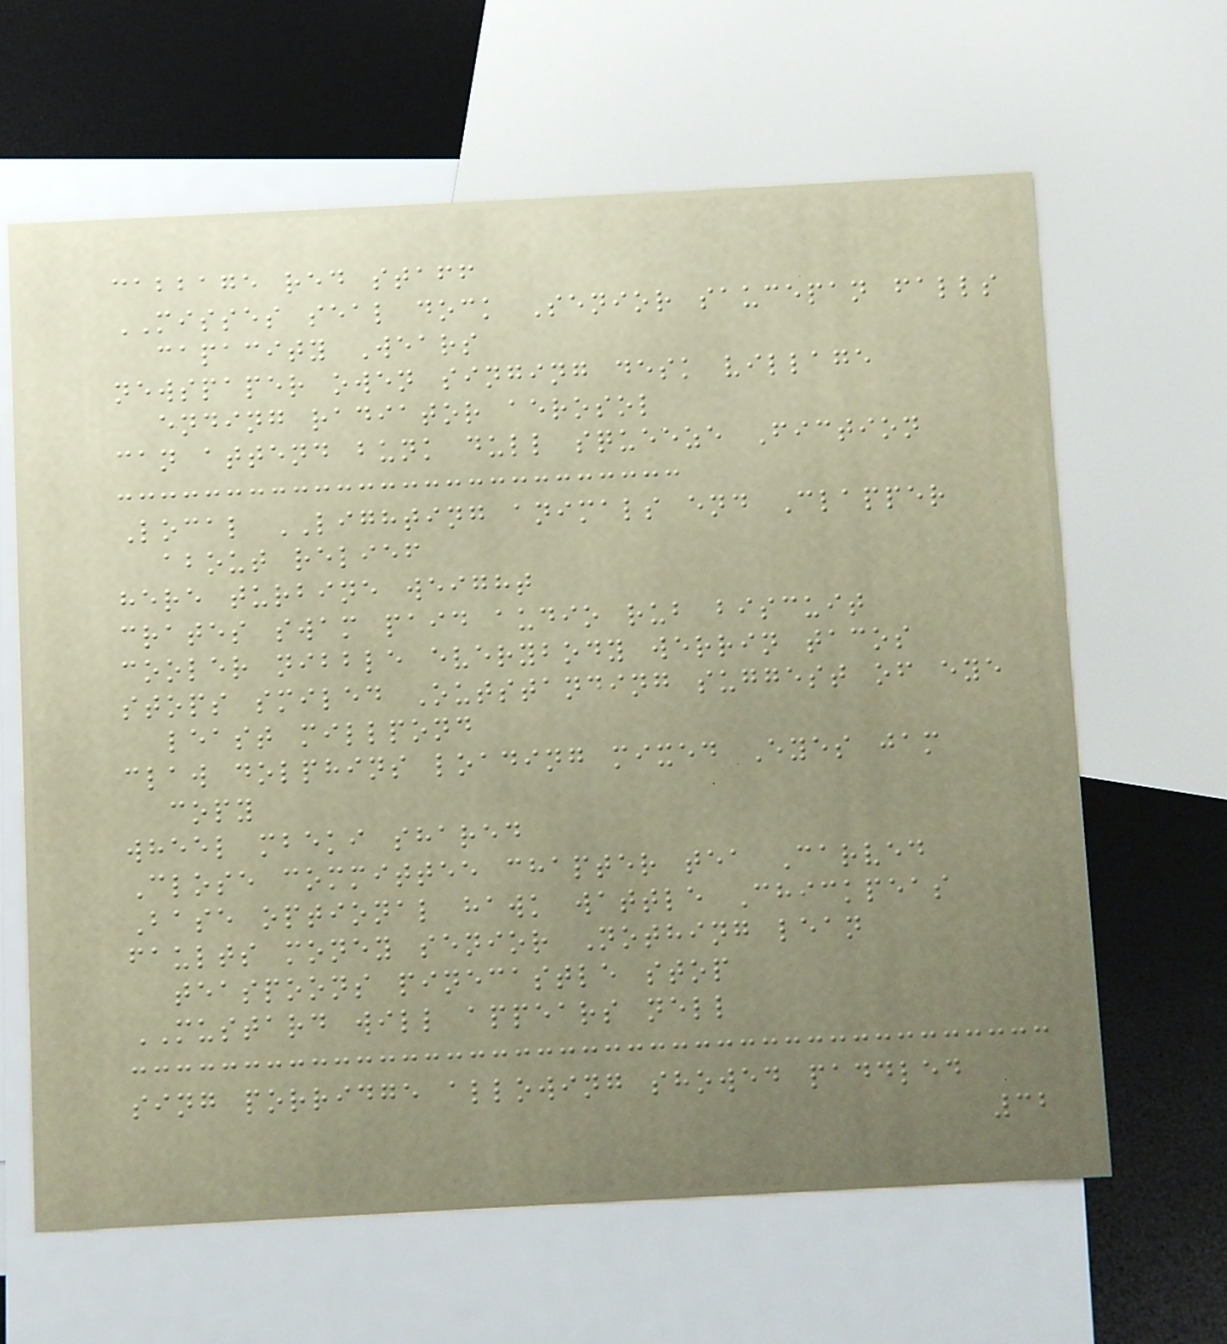cabbage red staff
MISSES seal dock Senior saucepan falls
capacity Wears
newspaper owen singing desk village
ending radiator aerosol
can attend bunk dull squeeze Fiction
Local LIGHTING animals end Clapper
about relief
here turbine weight
crates swam paid audio rub biscuit
cooler nibble everybody werrin tacos
stops smiled Outstanding suggest of eye
least millpond
claw dolphins loading mixed Eyes jam
copy
wheel mbeki shared
Close committee chapter tea Carved
Base optional hawk wattle Chickpeas
faults money senior Nothing lean
teaspoons pinecastle stop
MUSTARD will appears nell
sing porridge allowing showed paddled
32
